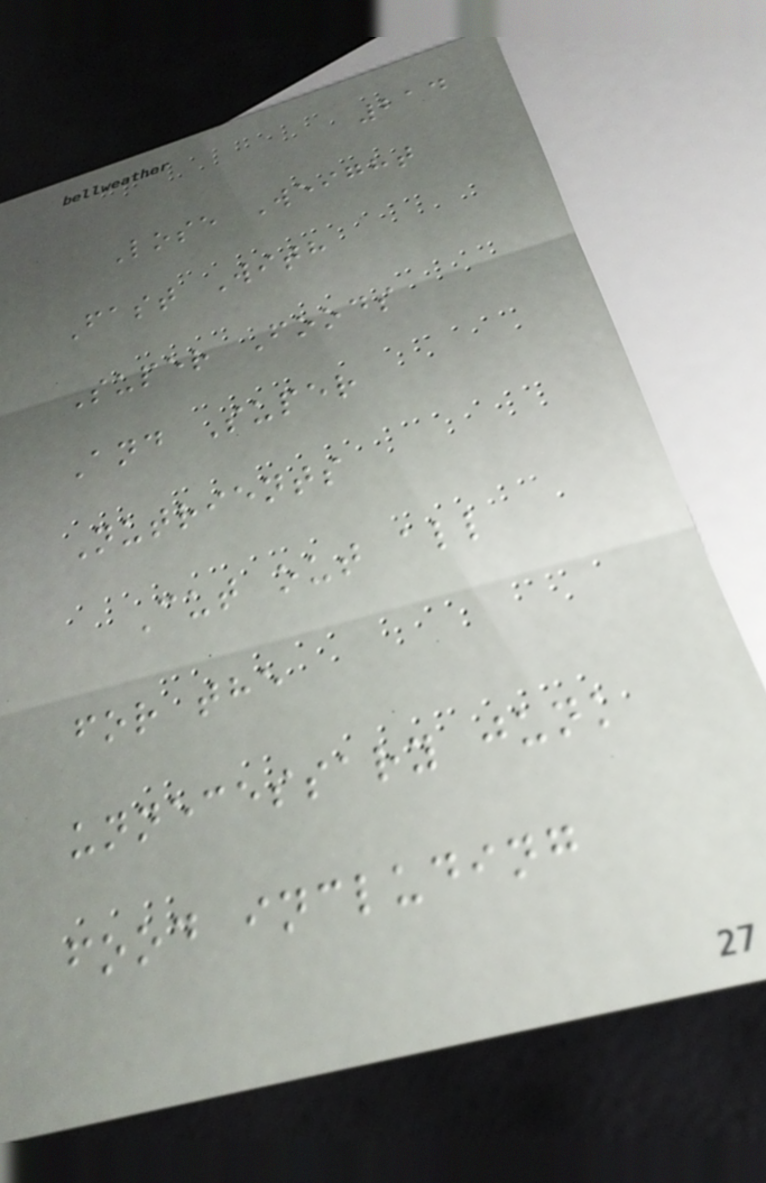214
Lose Weight
Fast With
Super Foods
And Super
Nutrients
Cut out all
for the
unnecessary junk
food including
